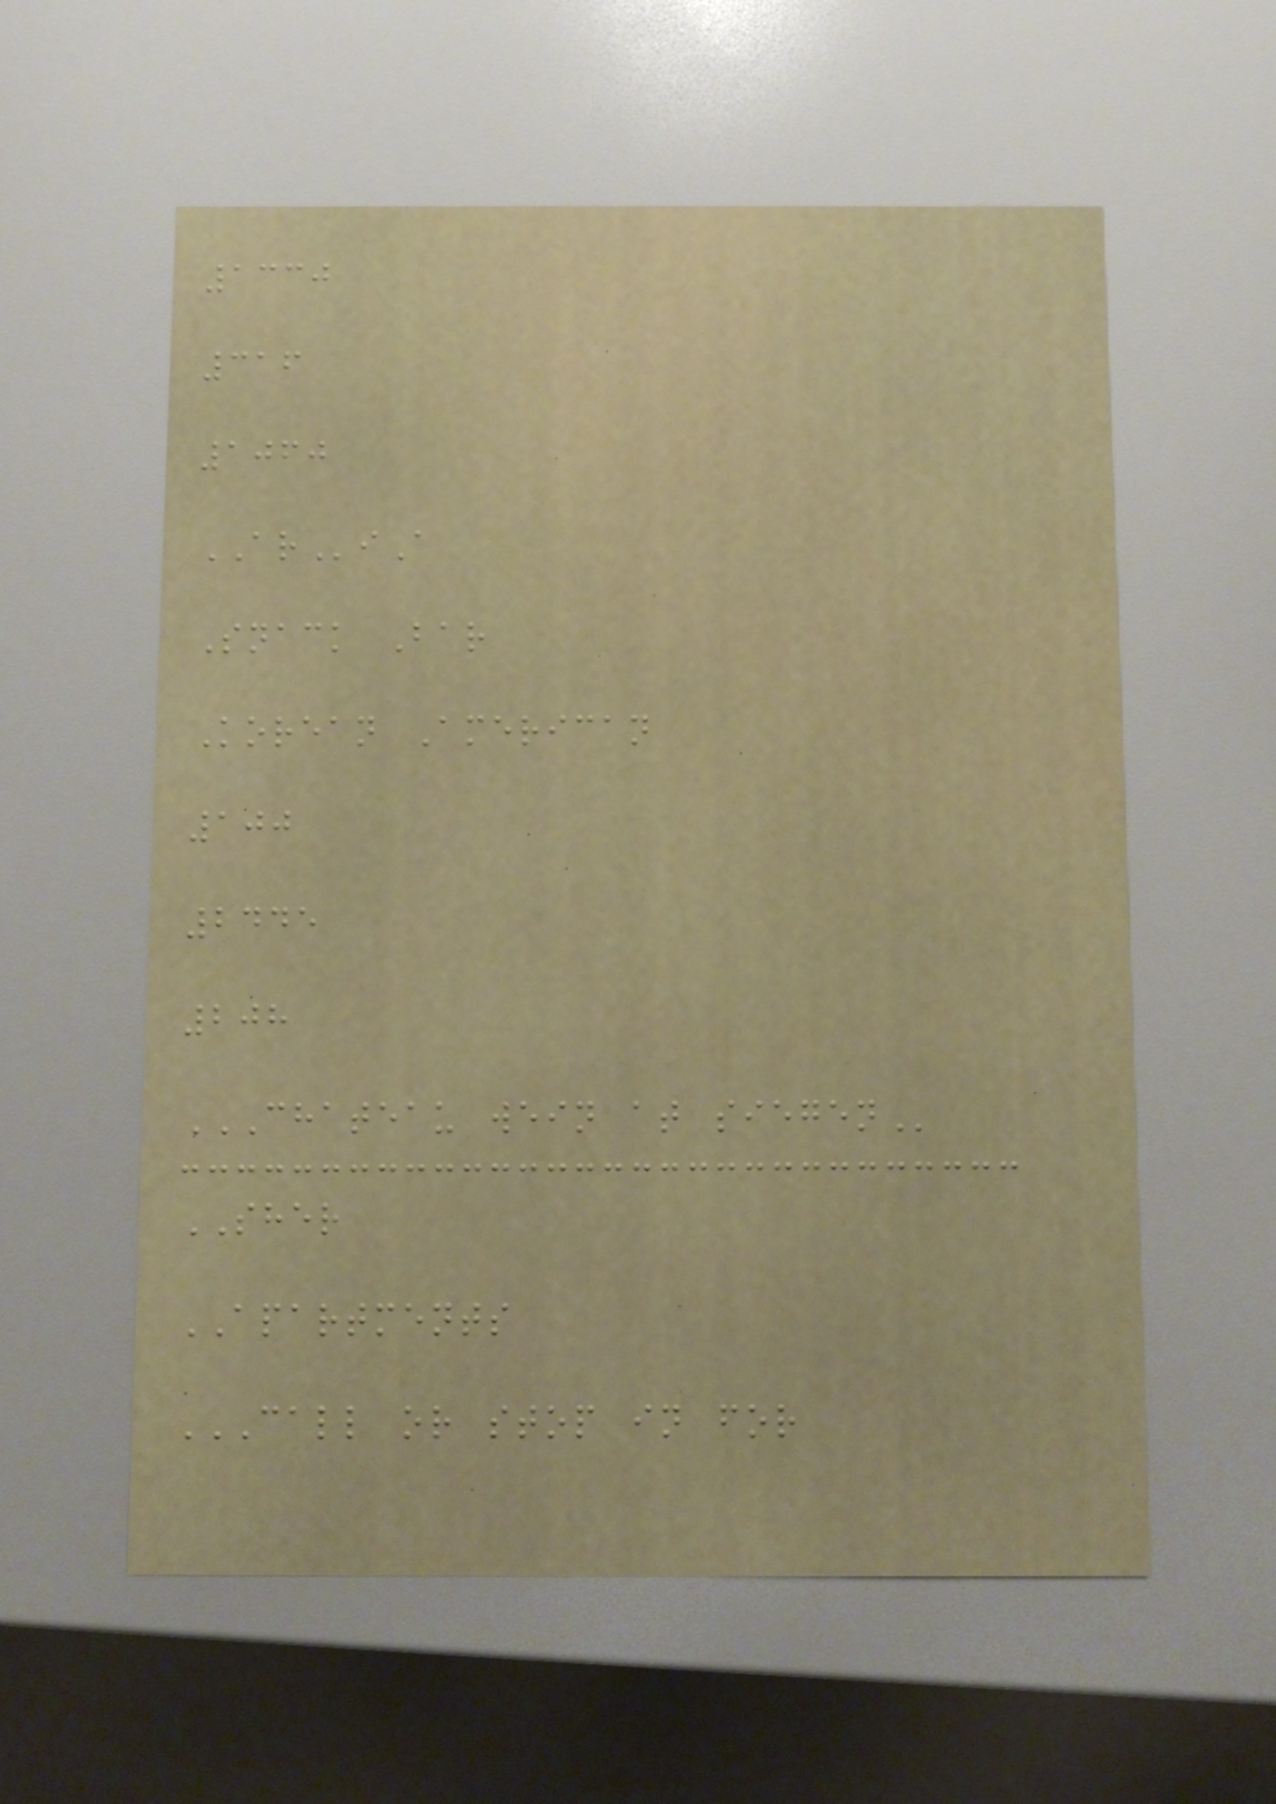1330
316
1060
ARiA
Snack Bar
Korean American
100
2445
208
CHATEAU WEIN AT SIEGEN
SHER
APARTMENTS
CALL OR STOP IN FOR
